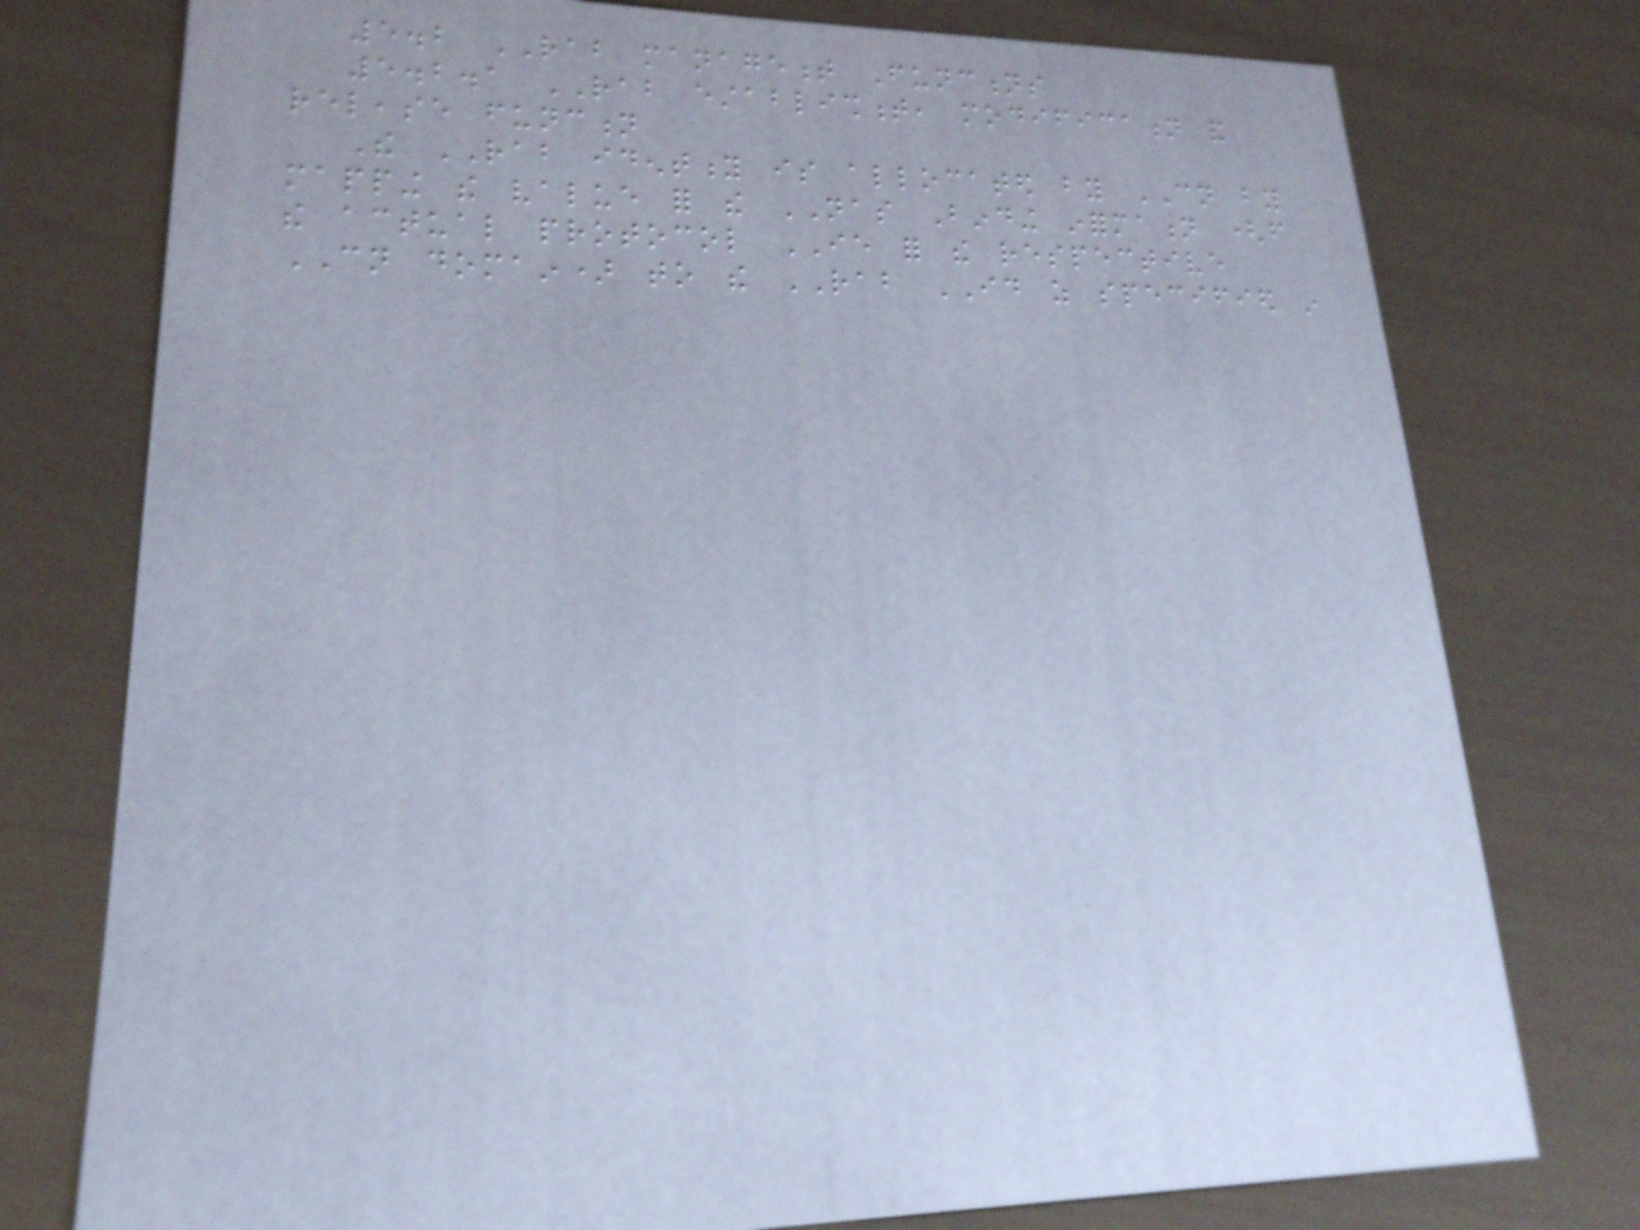5.2 RAB management Functions
5.2.1 RAB establishment, modification and
release function
The RAB identity is allocated by CN by
mapping the value for the NAS Binding information (from
the actual protocol IE for the respective
CN domain) to the RAB ID as specified in
